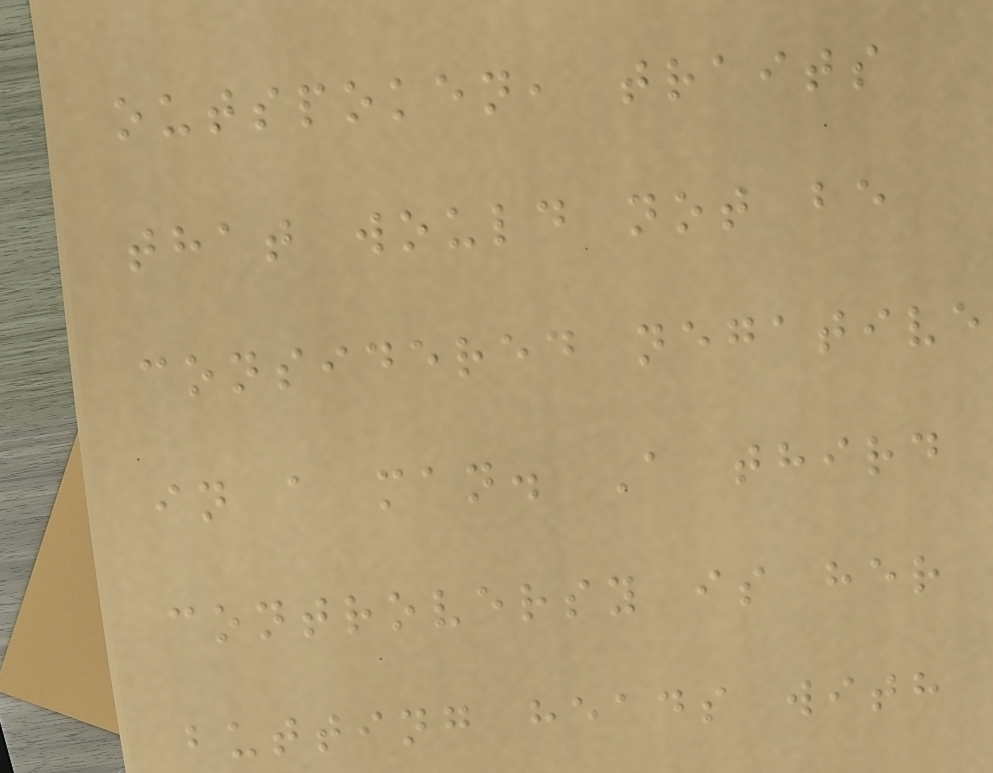outspoken, traits
that would not be
considered negative
in a man. A third
controversy is her
butting heads with
